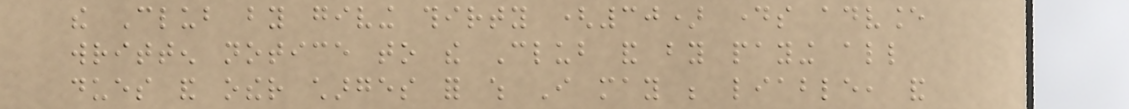the Club by giving thirty (30) days advance
written notice to the Club and by paying all
dues and other charges for which I may be liable, and
